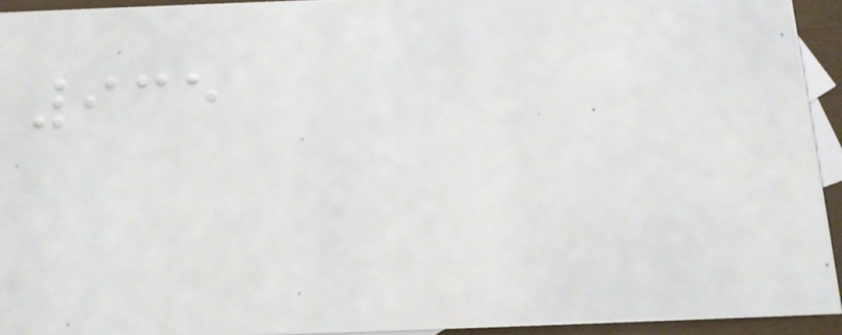935
